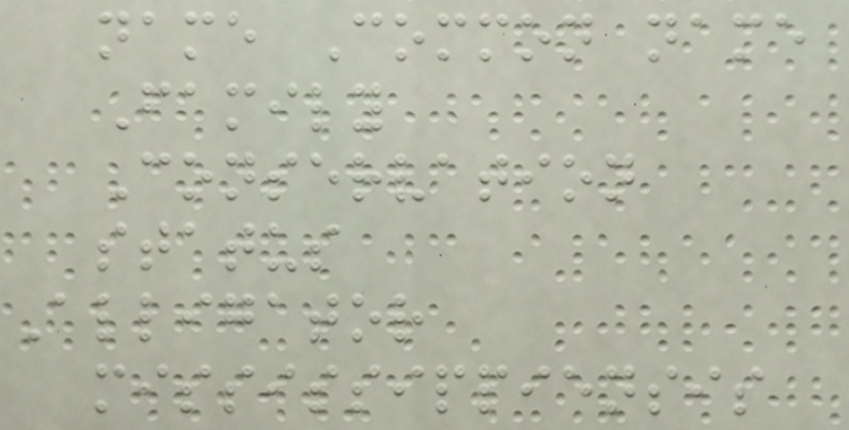name Common name
Family
Conservation
status
Alligator
mississippiensis
